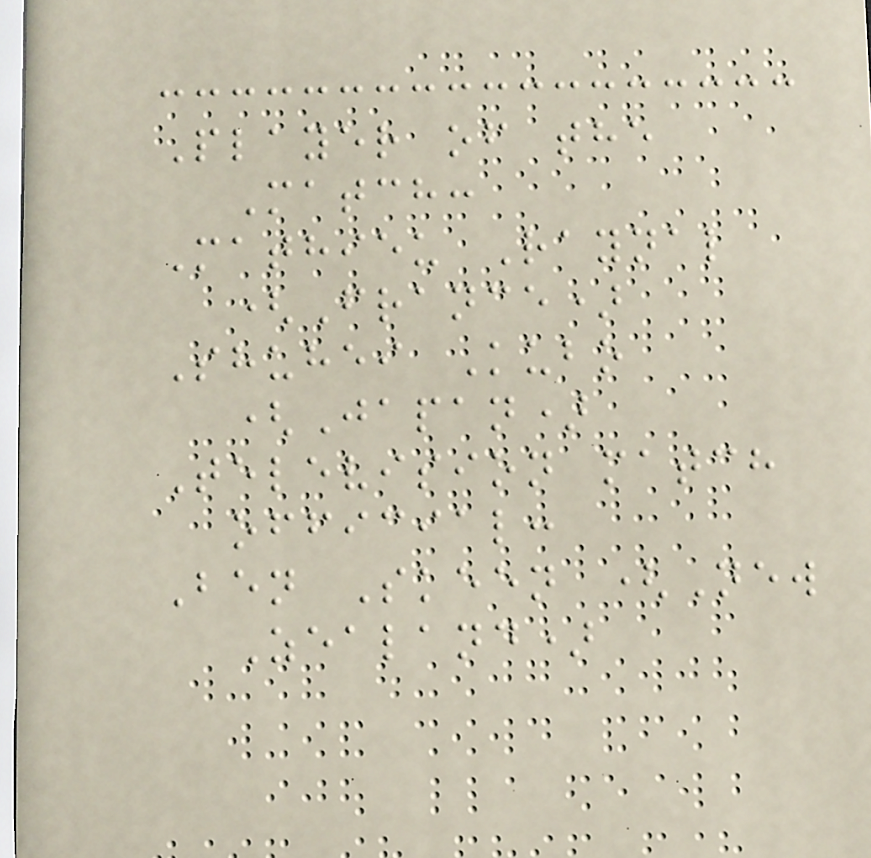Player of the
Match:
Mathieu Raynal
(France)
Shuhei Kubo
(Japan)
Television match
official:
Ben Skeen (New
Zealand)
